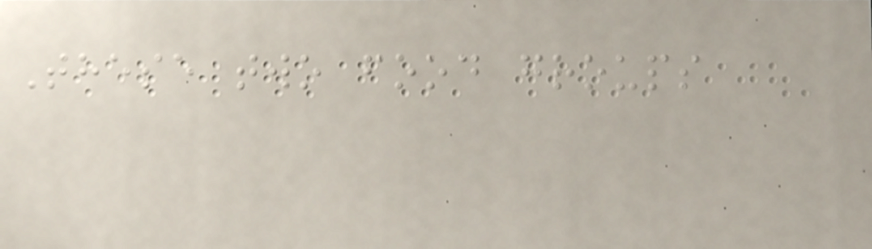These two food groups
